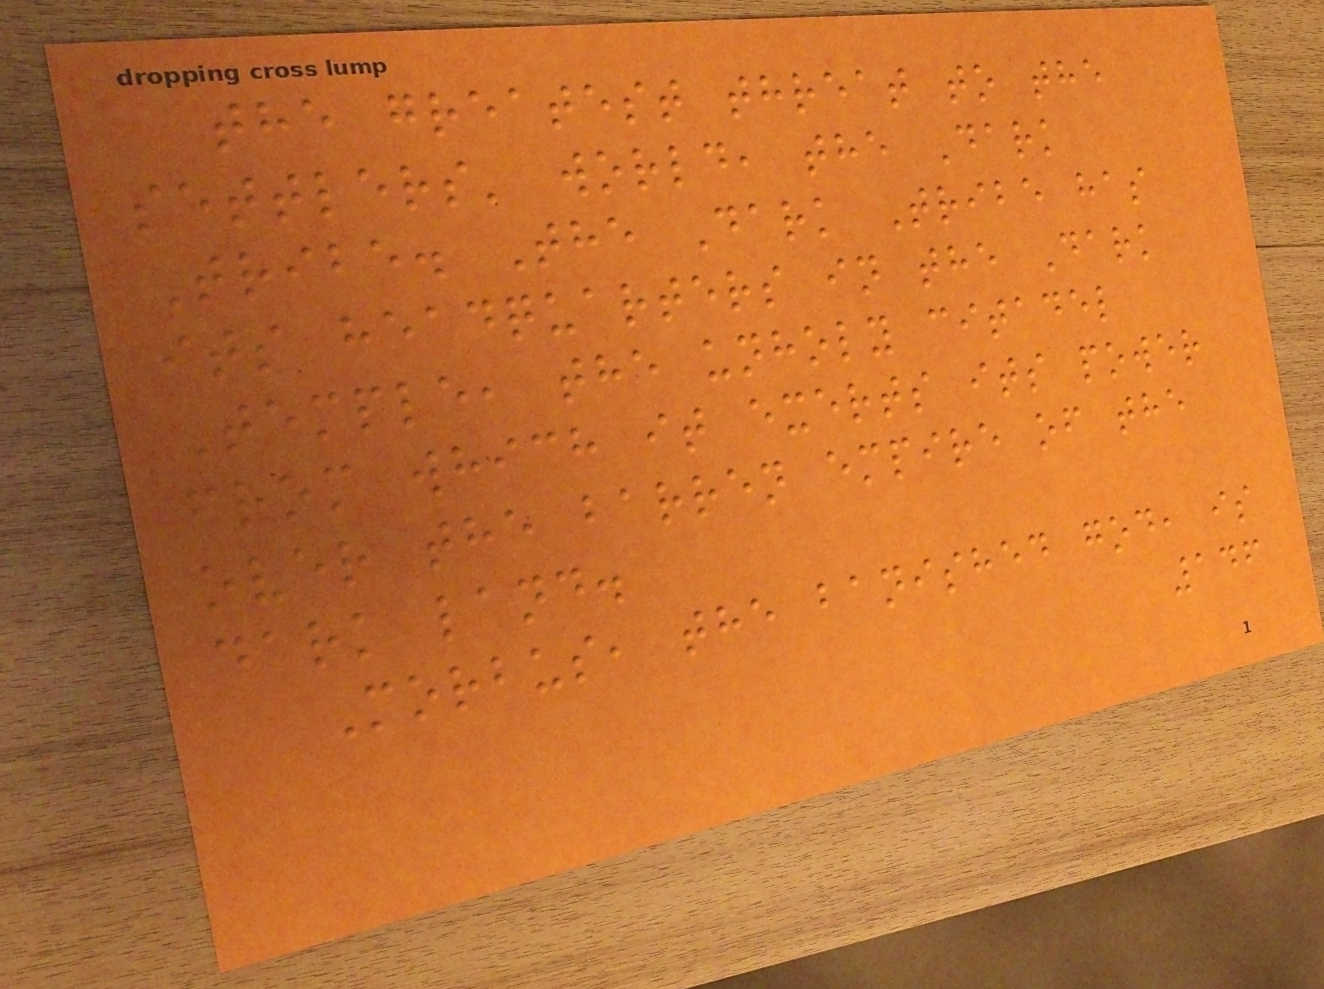the greatest threat to the
settlers' world, the Dark
Tribe. The Dark Tribe has
its headquarters in the Dark
Temple, the unholy citadel
from which it exerts its power
over the barren empire of the
dark land.
Morbus, the banished god, is
146
